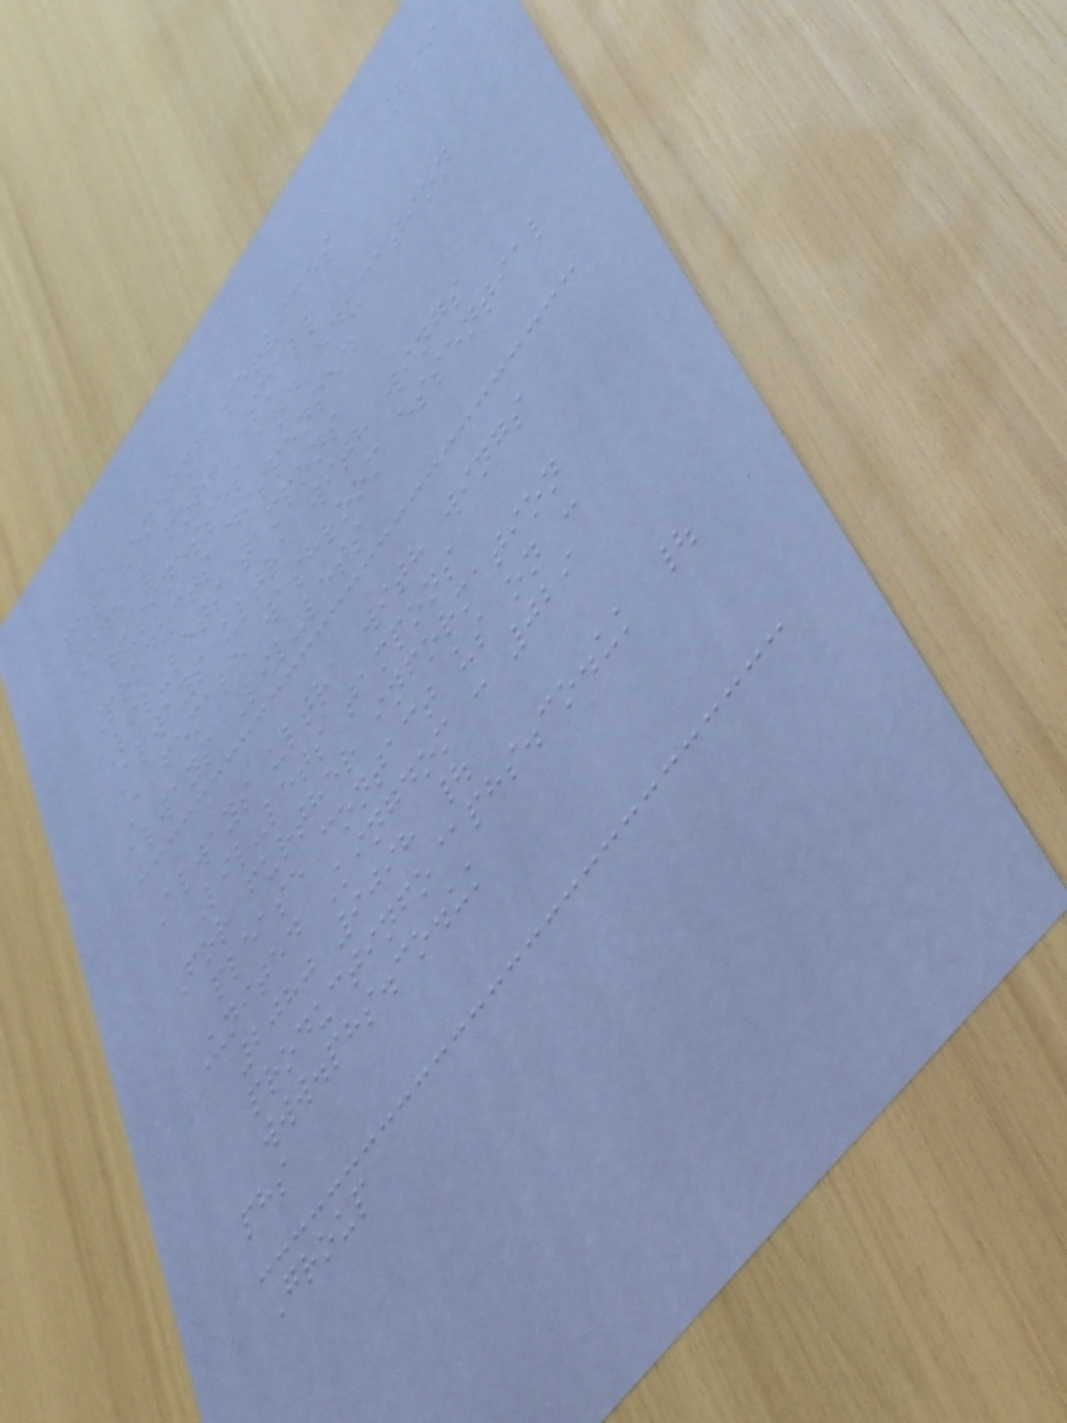299
phs vending services
Ideal for: Small
businesses and education
Products dispensed
Lil-lets tampons
Always ultra with wings
A female washroom essential
always Lil-lets
Always ultra with wings
Lil-lets tampons
For further information
please contact us on :
United Kingdom : 029
2080 9098 |
productinfo@phs.co.uk |
www.phs.co.uk
phs
Group
